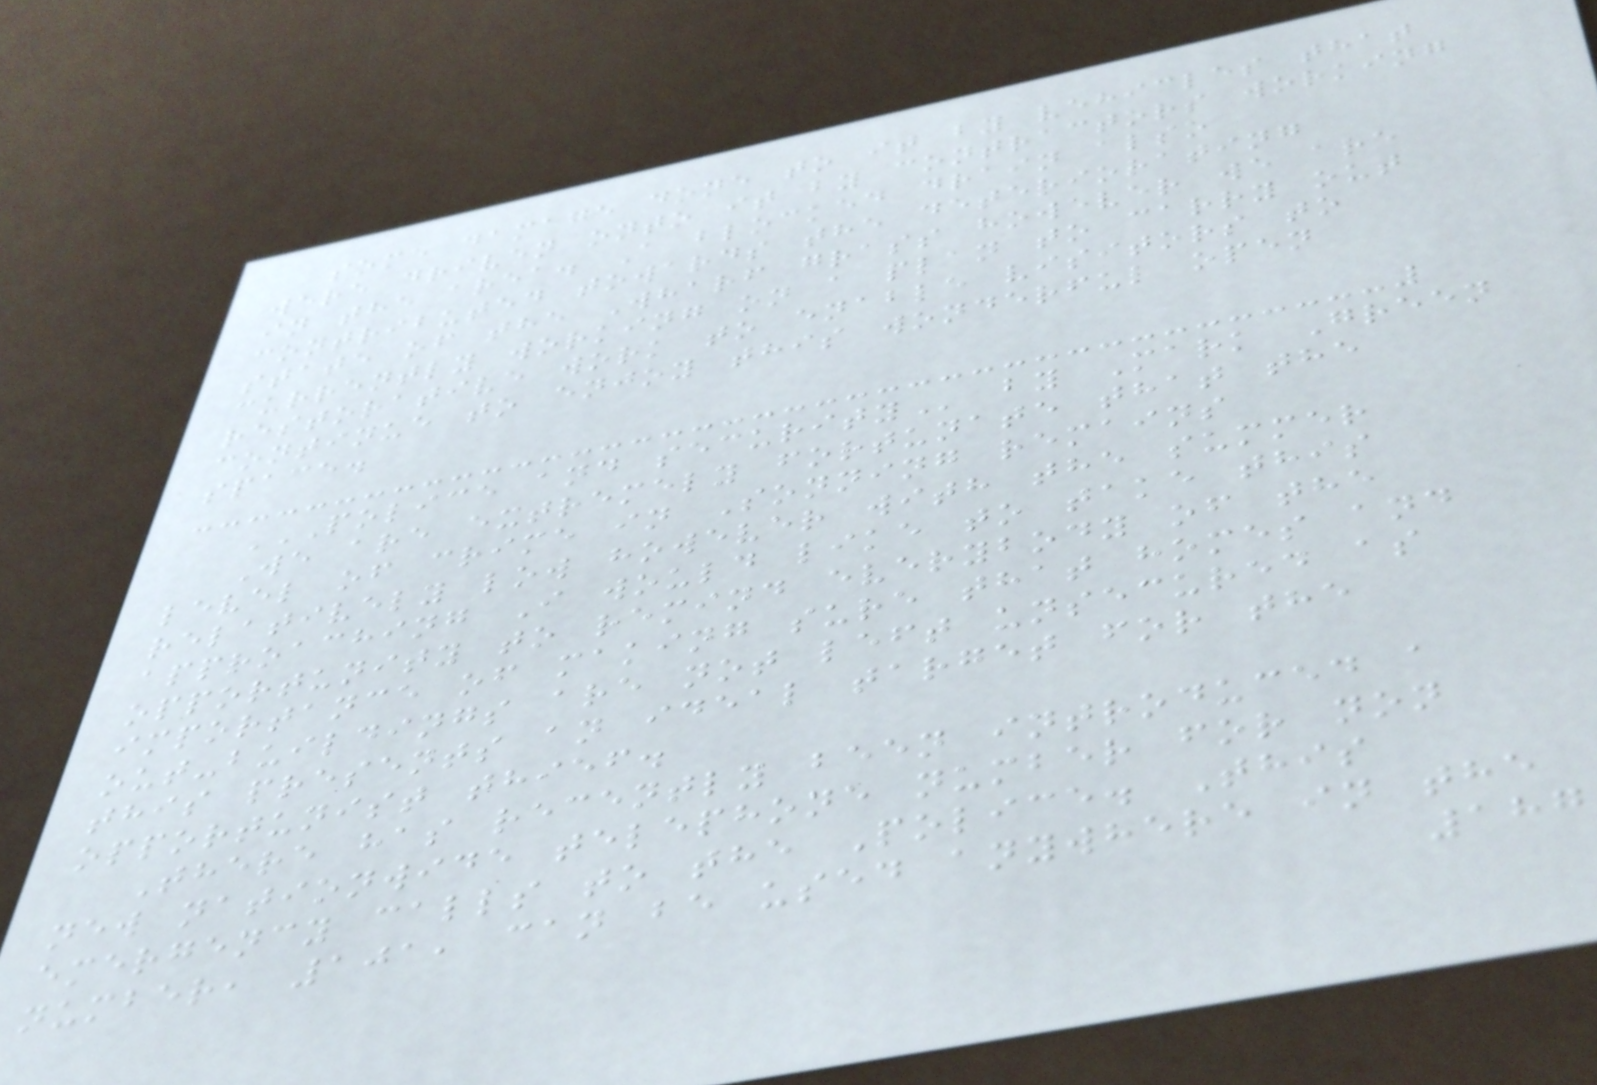some damage done to it by vehicles that
were driven onto it by contractors working
in the area. A blocked drain also
contributed towards the deteriorating
state of the Wharf grass however we are
currently working on a plan to carry out
restorative work to enable visitors to
continue to enjoy this wonderful open
space.
POLICE AND SECURITY by Mark Green
We are extremely fortunate that the
level of crime in Sonning remains
relatively low however with the summer
approaching I would like to take this
opportunity to remind everybody of the
importance of making sure that homes and
out-buildings are not left unsecured as
this presents an ideal target for the
opportunist thief.
There has recently been introduced a
new nationwide telephone number for non
emergency calls to the Police. This
number, 101, can be used anywhere in the
187
